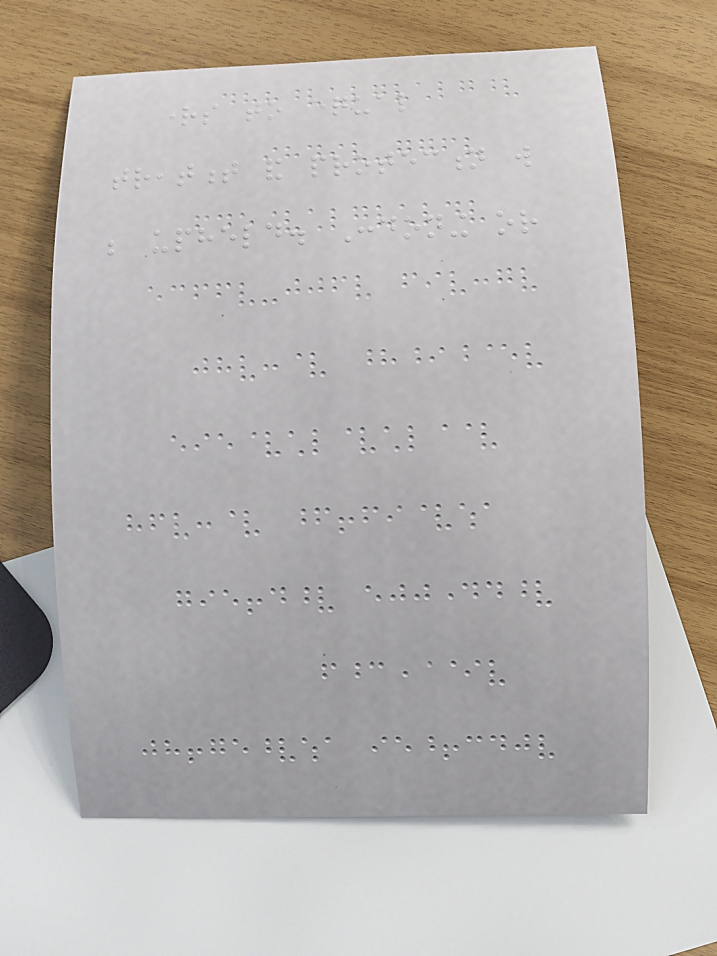rights to equal
treatment and protection will
be upheld. Condoning or
